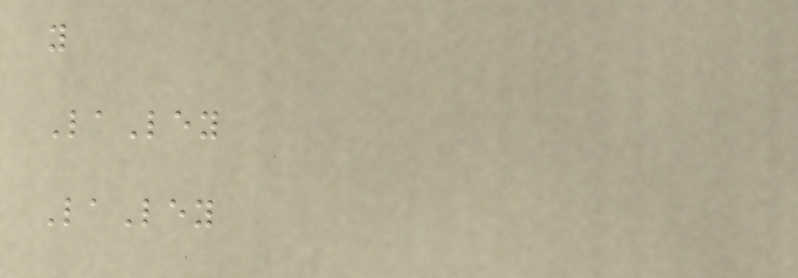y
LaLey
LaLey
